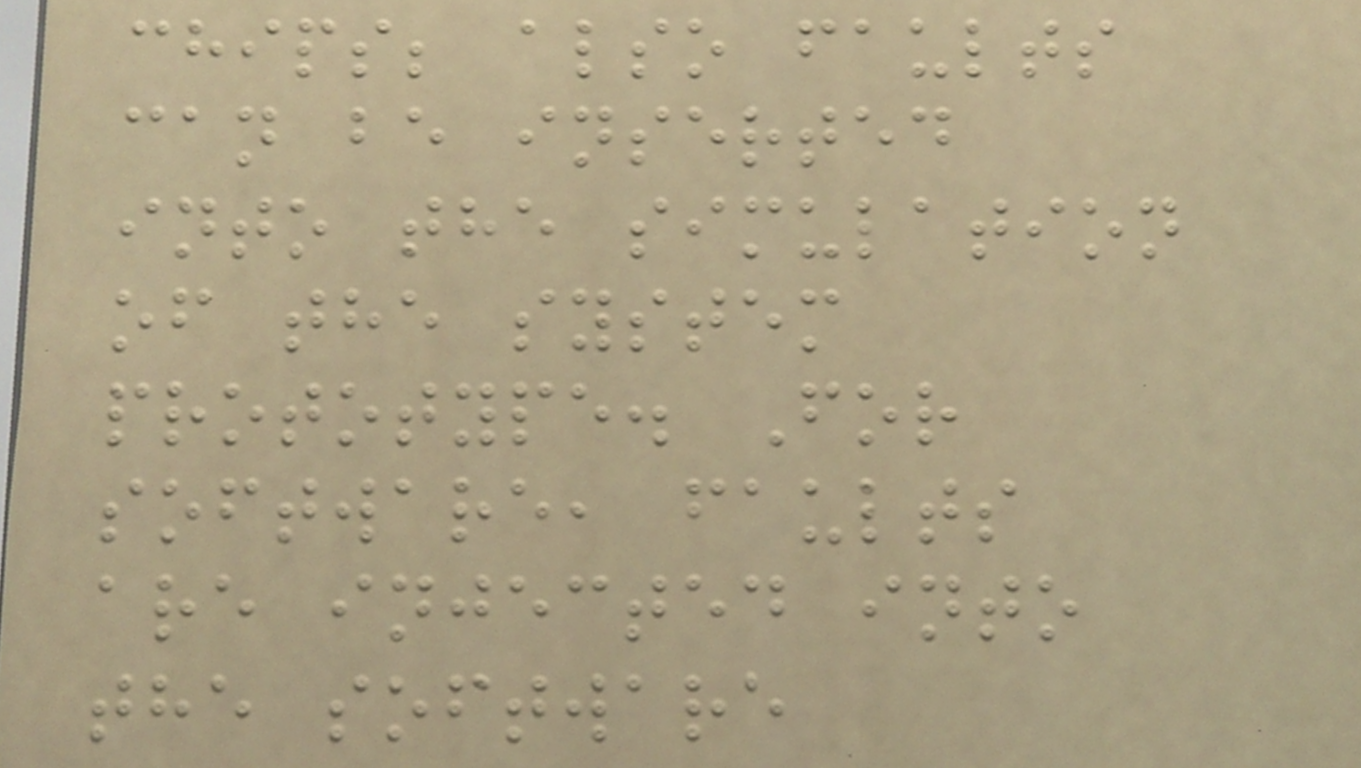chips; also faults
can be inserted
into the simulation
of the system
prototype. For
software, faults
are injected into
the software
